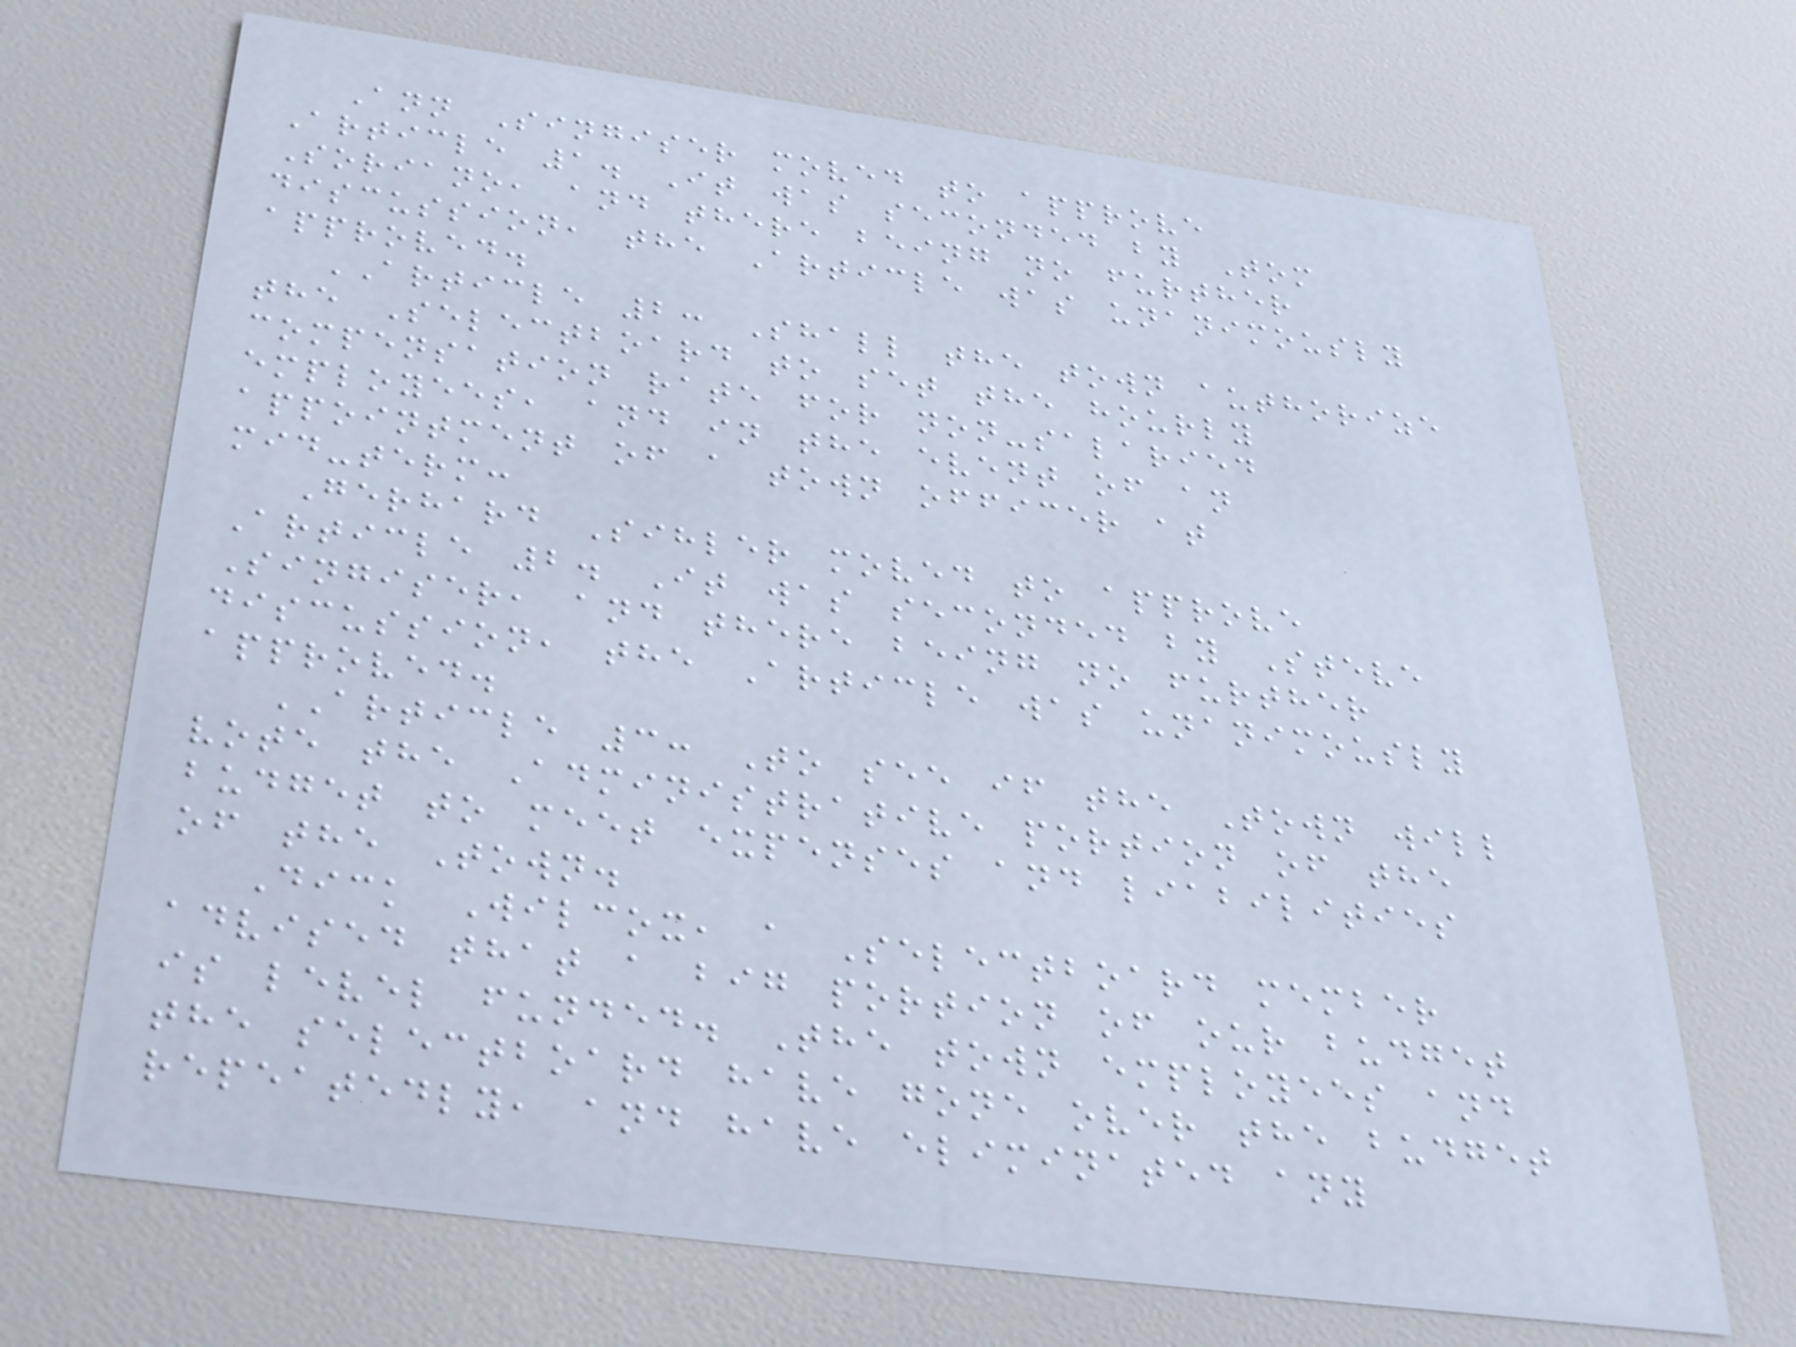Ann Singiser moved to approve
Article 1. It was seconded by Tom
Soriano, and there being no further
discussion, the Article was unanimously
approved.
ARTICLE 2: Shall the town authorize
the Selectboard to set the hourly
compensation rate for non-salaried
employees, and in the event of an
appointment of a town officer at
mid-term:
Gerhard Sihler moved to approve
Article 2. It was seconded by Steve
Singiser, and there being no further
discussion, the Article was unanimously
approved.
ARTICLE 3: To see if the Town will
vote the Administrative portion of the
budget to meet expenses and liabilities
of the Town.
Dick Wilcox, a Selectboard member
advised that a big portion of our budget
is level funded. The town employees and
the selectboard have gone over the budget
repeatedly, and have eliminated any
